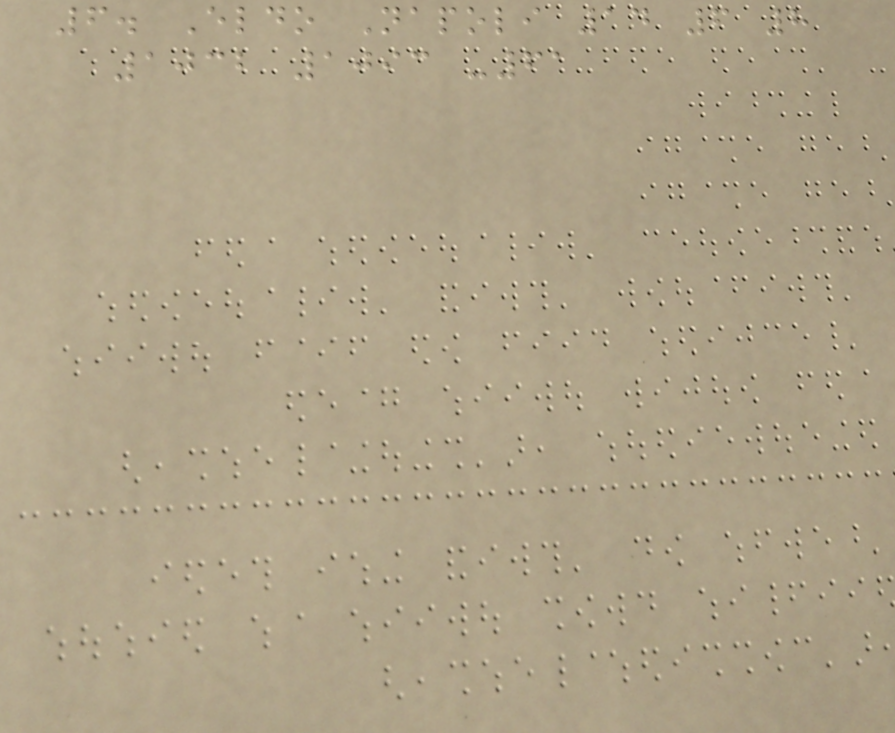6. Eldo Napoli 14 6 8
1032 1093 -61
